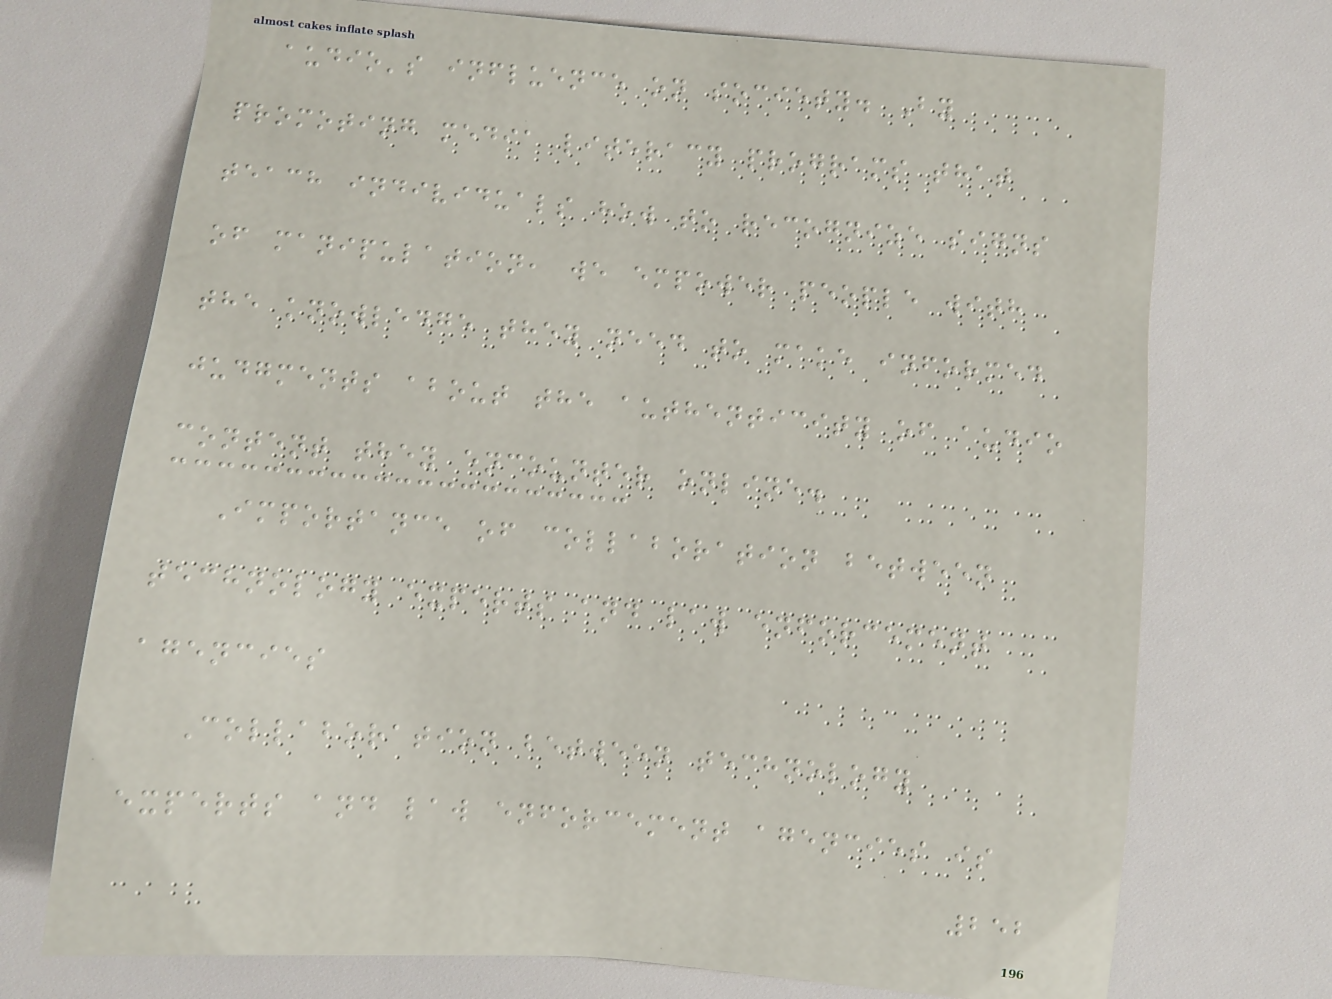audio's influence on society. By
promoting media literacy programs that
teach individuals how to recognize signs
of manipulation, we empower people with
the knowledge they need to make informed
judgments about the authenticity of audio
content they encounter online.
Importance of collaboration between
technology experts and law enforcement
agencies
Collaboration between technology
experts and law enforcement agencies is
252
